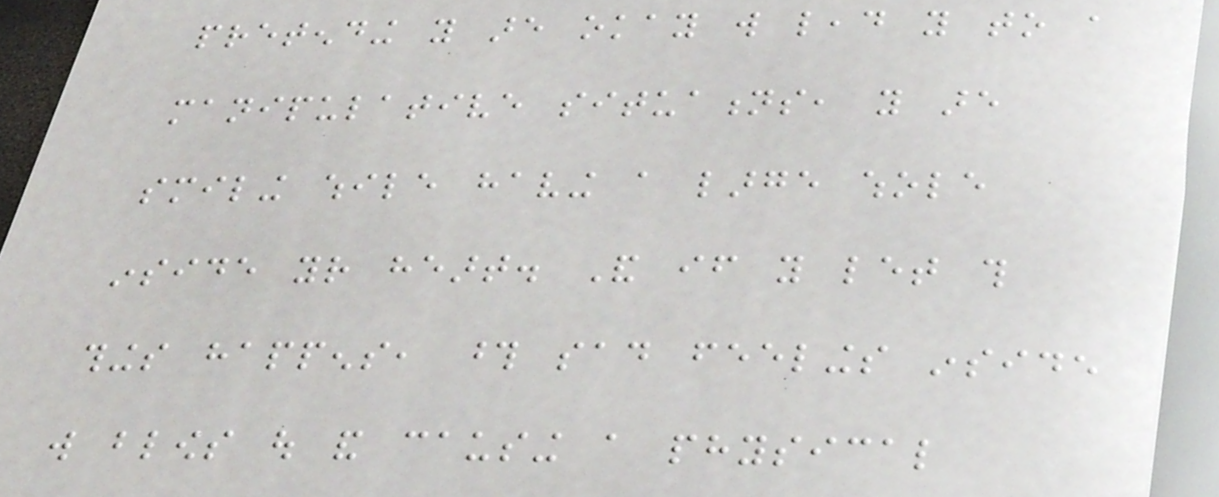pretending you are okay will lead you to a
manipulative situations, you are
smiling while having a large whole
inside your heart. And if you let this
things happens, those sad feelings inside
will blows out and causing a physical
